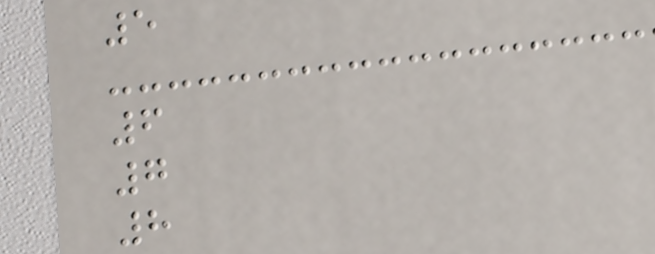5
6
7
8
